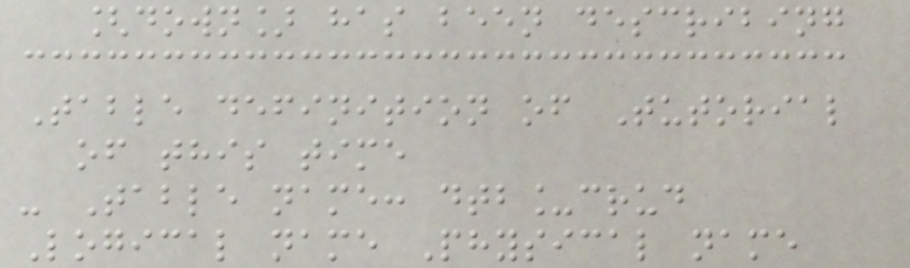[down] has been describing
Table definition of Tutorial
of this time
- Table name: dtb_crud
Logical name Physical name
